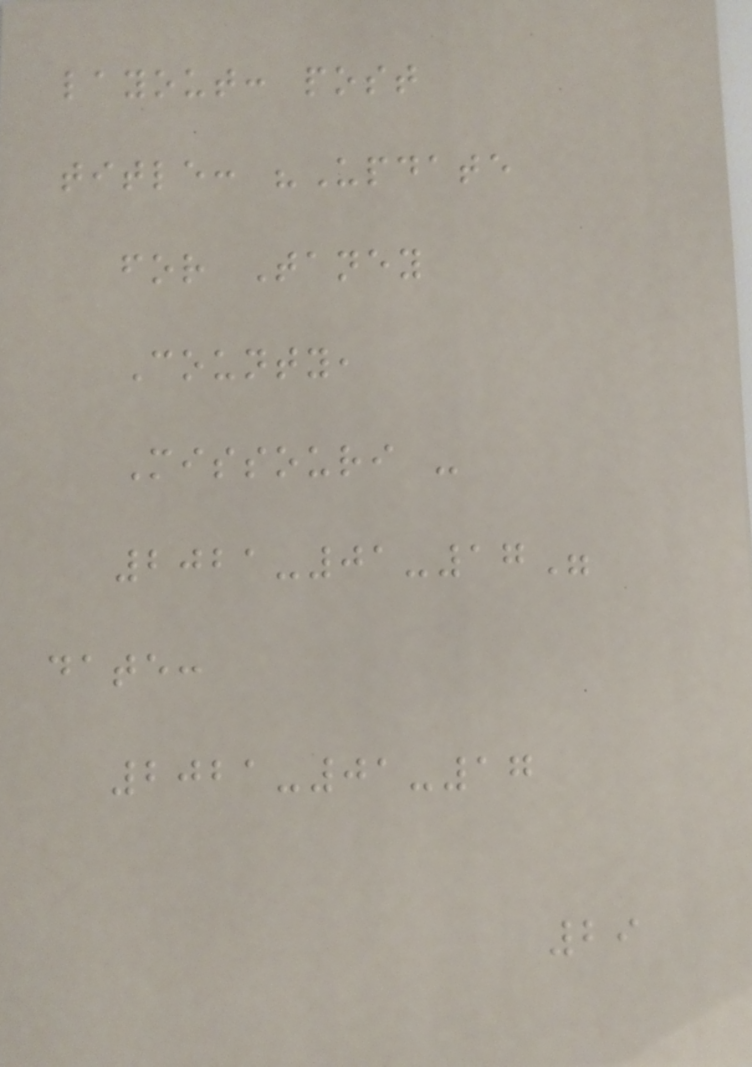layout: post
title: "Update
for Taney
County,
Missouri -
2021-01-17"
date:
2021-01-17
29
